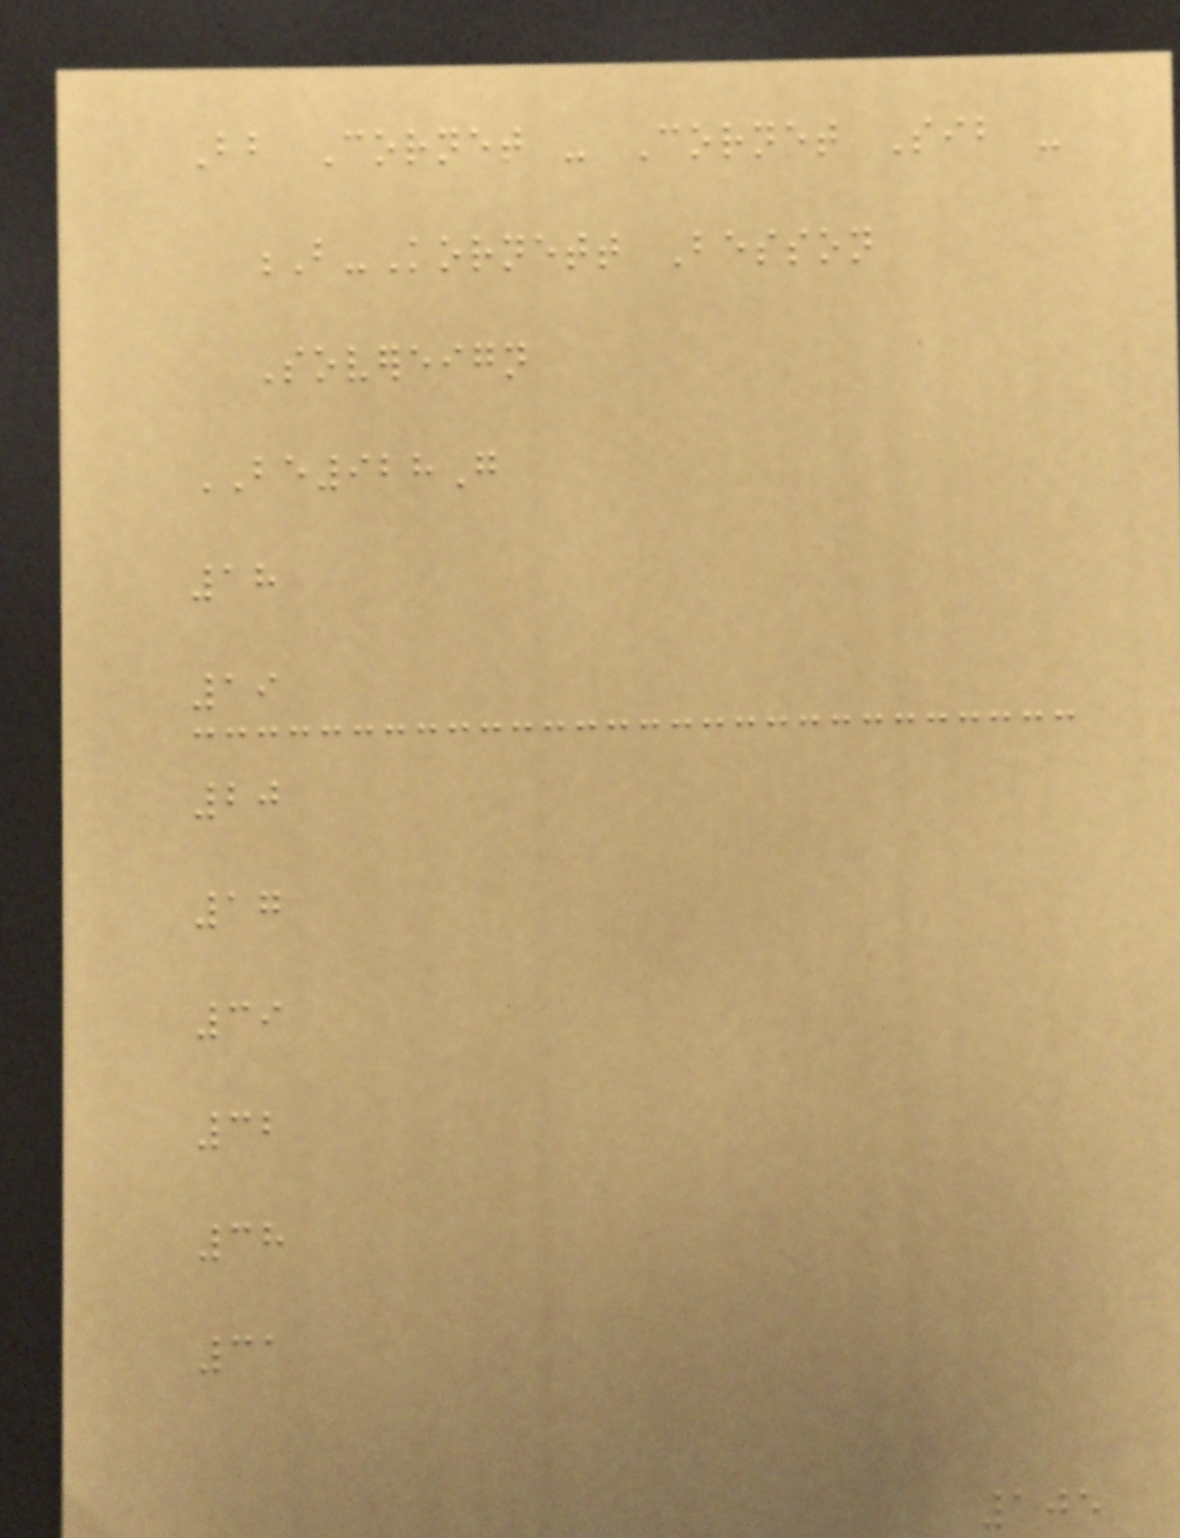Bb Cornet - Cornet Sib -
B-Kornett Besson
Sovereign
BE928G
18
19
20
17
39
32
38
31
105
